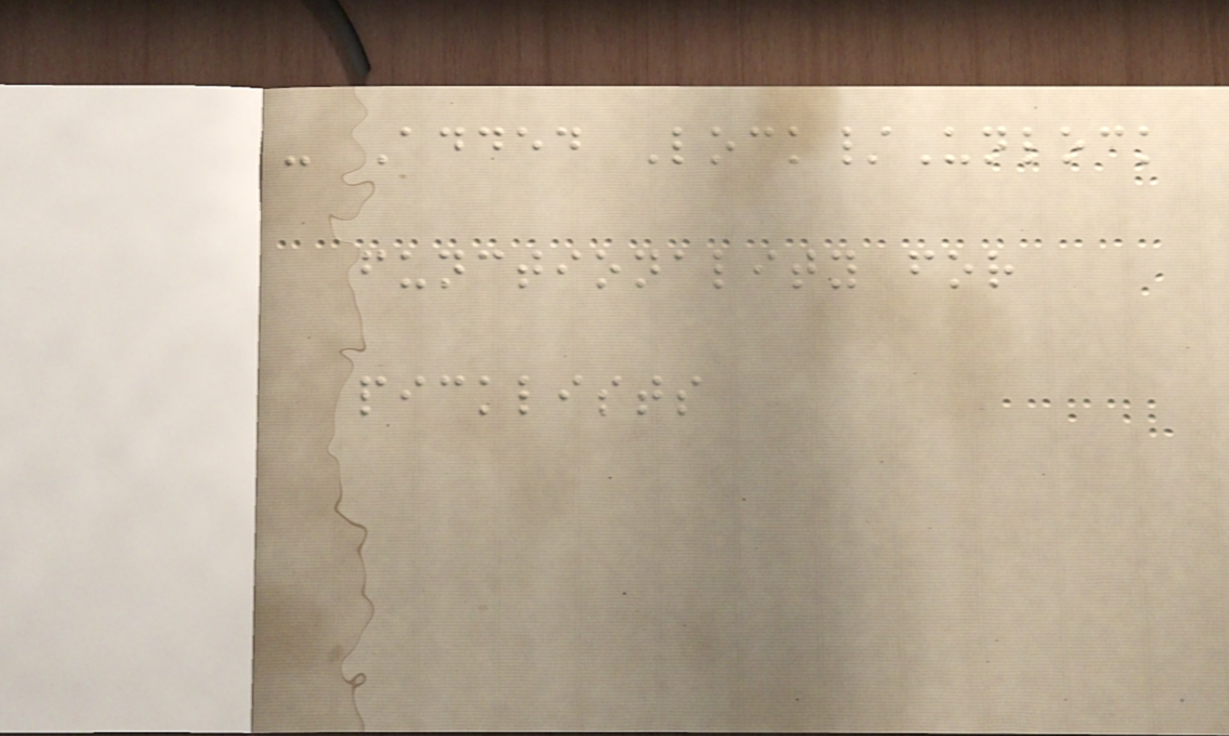- Added Lock/Unlock
functionality for
picklists
